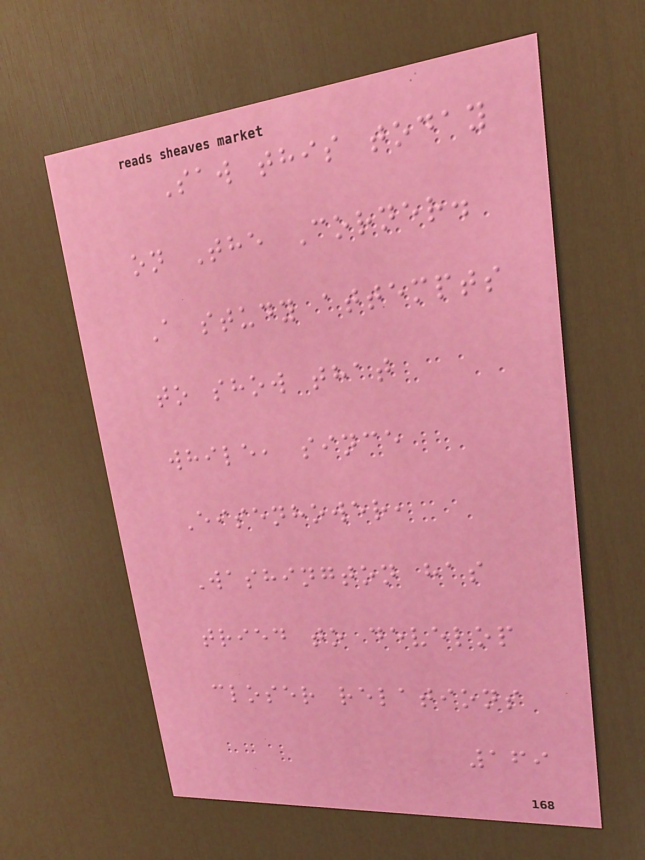Saw this today
on The Corner.
A study attempts
to show that
while, since
Eisenhower,
Washington has
tried to develop
closer relations
169
